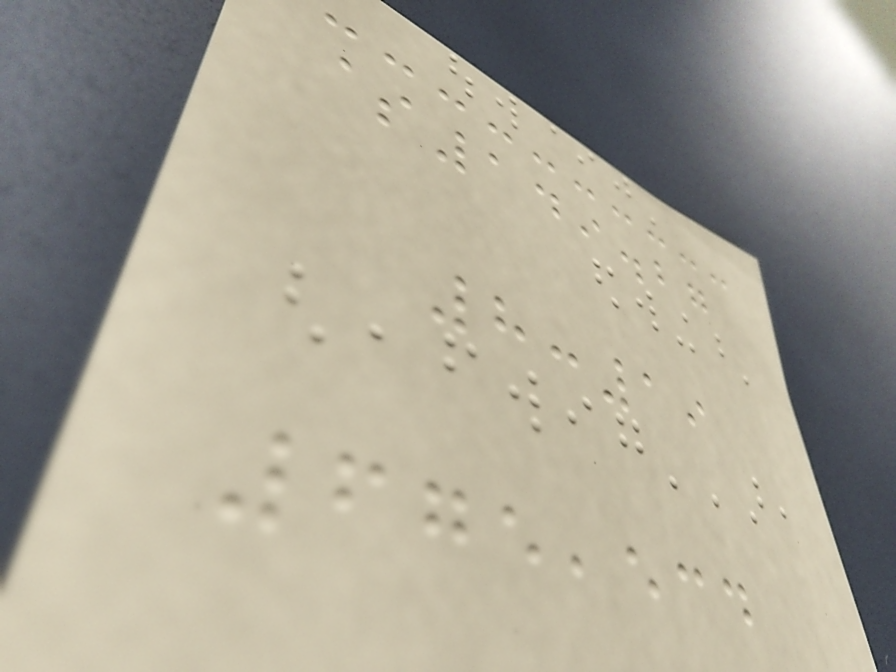$149.27
8:19
675,534
